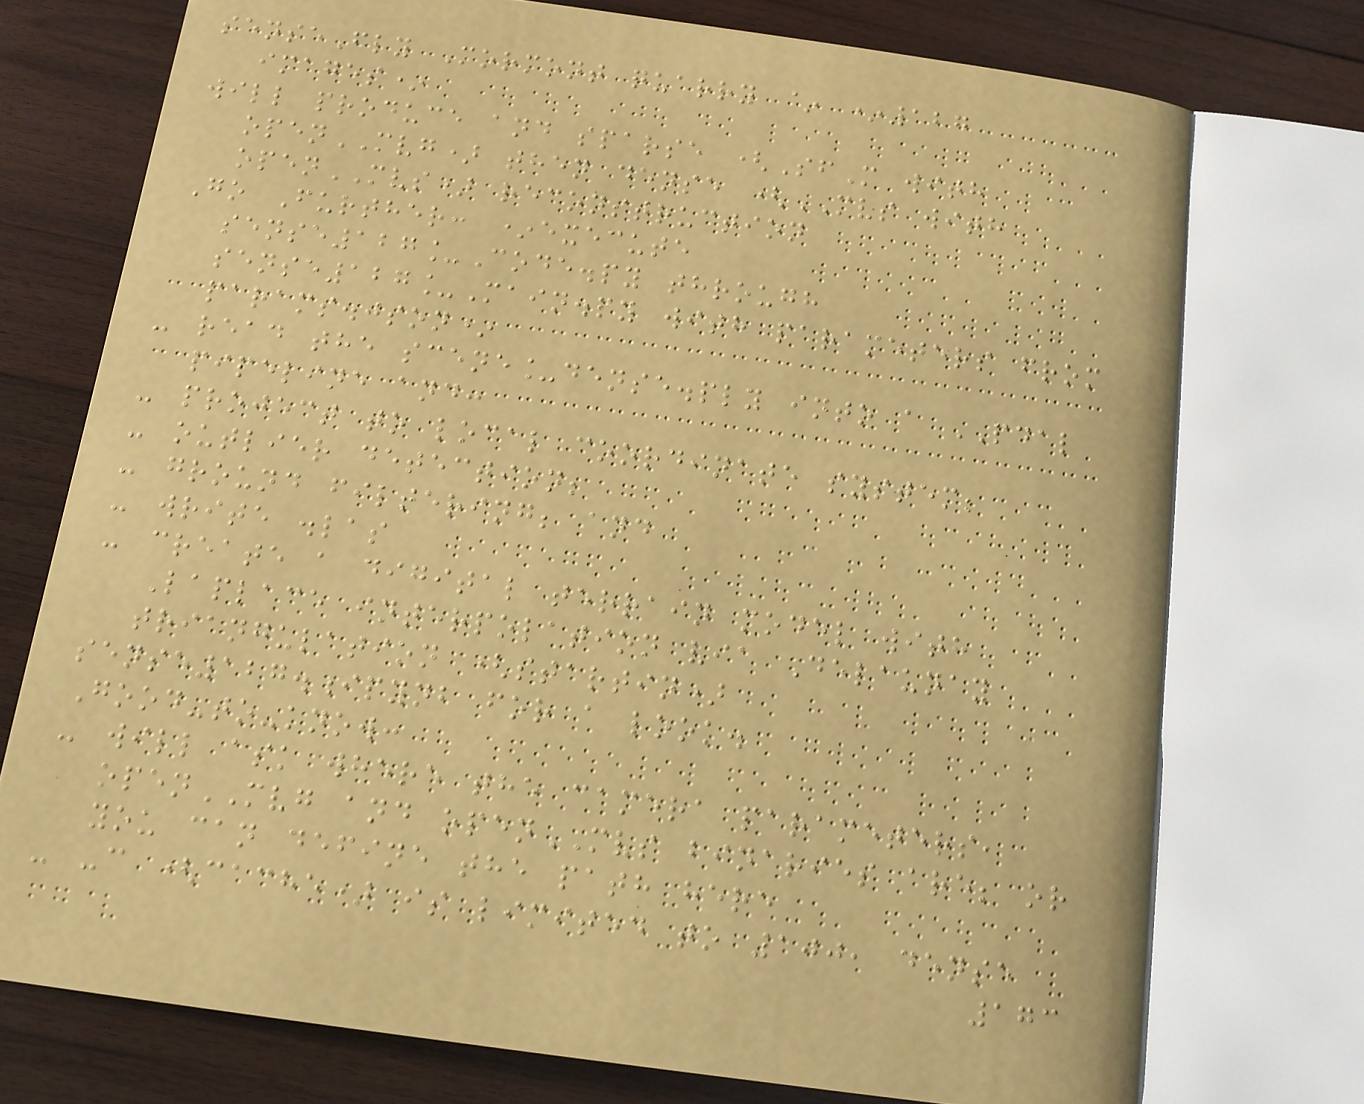senseFly Mormont quarry ~ *127
images*
will produce and sparse (SfM with
openMVG) then dense (MVS with
openMVS) reconstruction
Go Further: *execute
sense127_Code.py through
sense127_Main.py with parameters from
params.json*
- read the scene_dense.ply into a PDAL
pipeline and:
- project to local coordinate system;
- outlier detection;
- ground filtering; and
- write .las
- create a digital terrain model with
Laplace interpolation via Delaunay
triangulation (startin)
sense127.ipynb for a look.
Good-to-know:
- will ask where the camera parameters,
openMVG and openMVS binaries are; or
you can define the path here
- -c (cache) is limited to 100, dense
173
